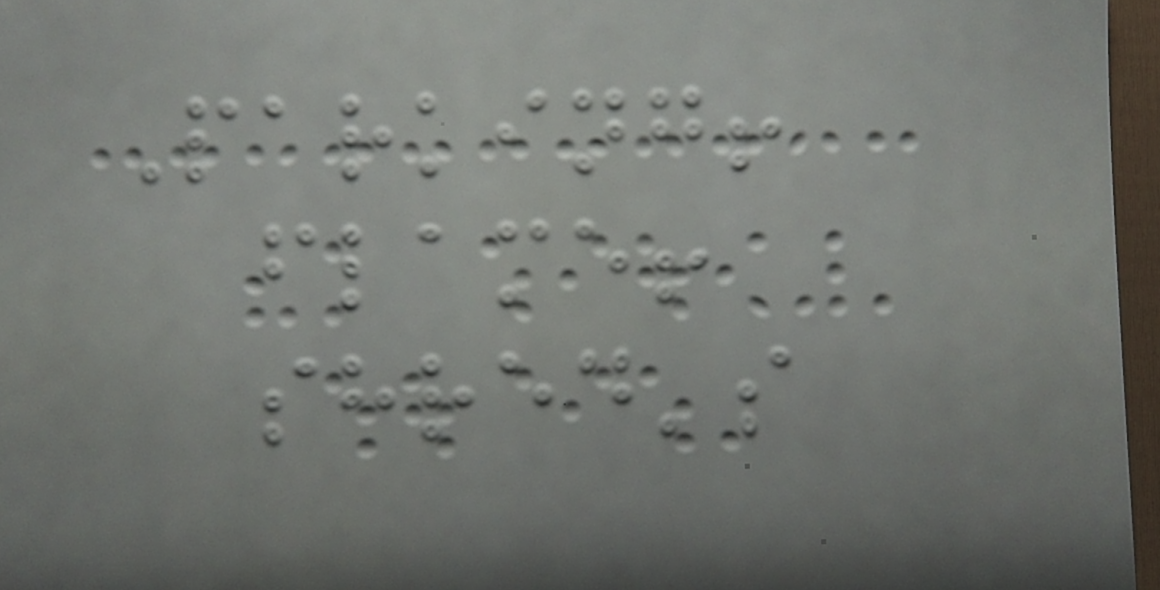Parking!
flame!
shred's
